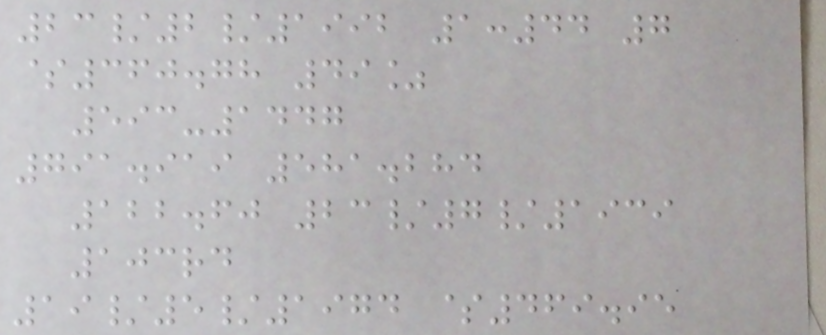23/2/1992 1:44 7
$360.78 49%
593-1447
791.919 581.284
122.60 23/7/1939
103rd
19/5/1974 $469.95
